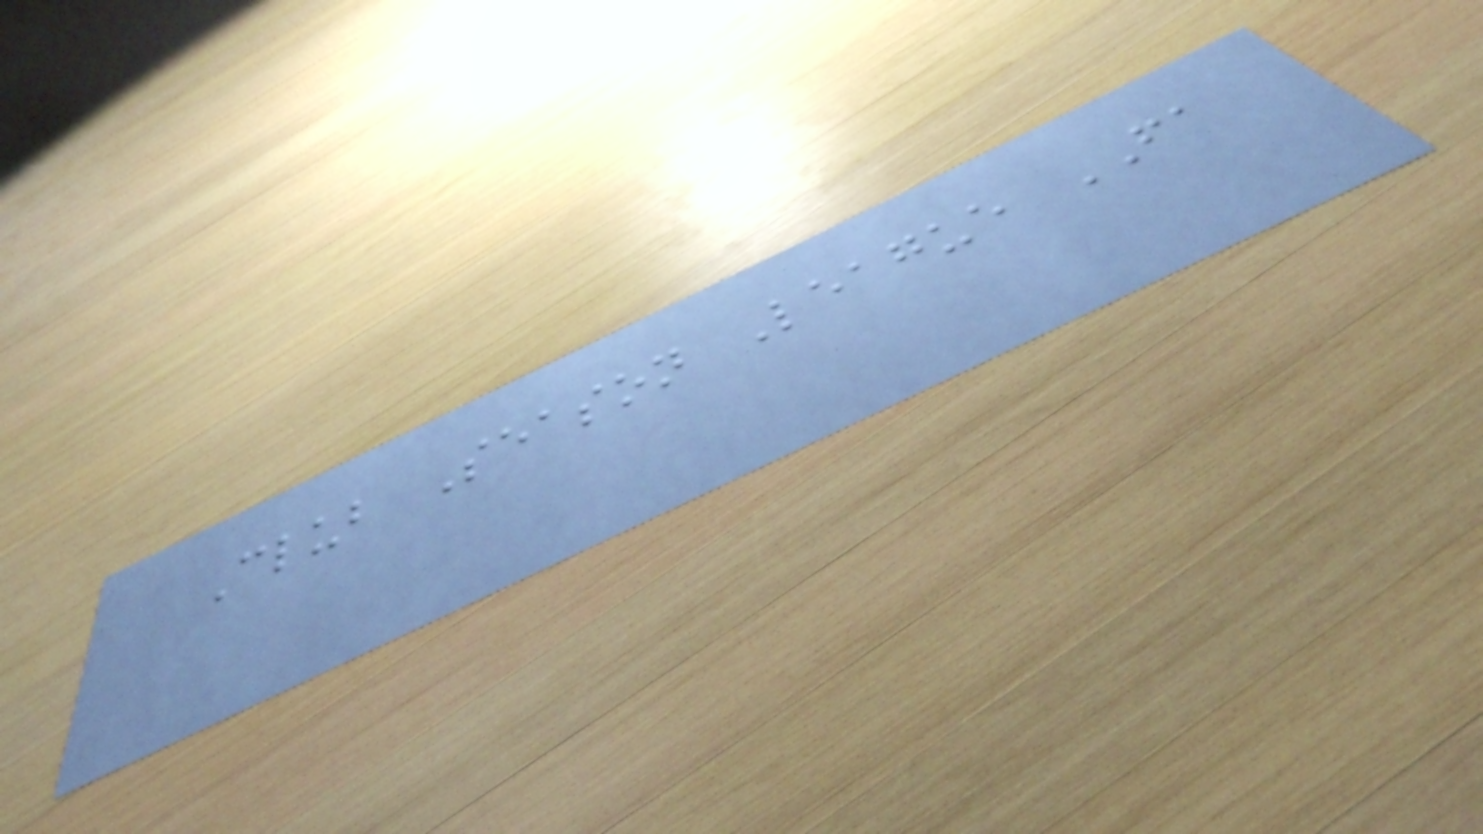Club Season League FA
